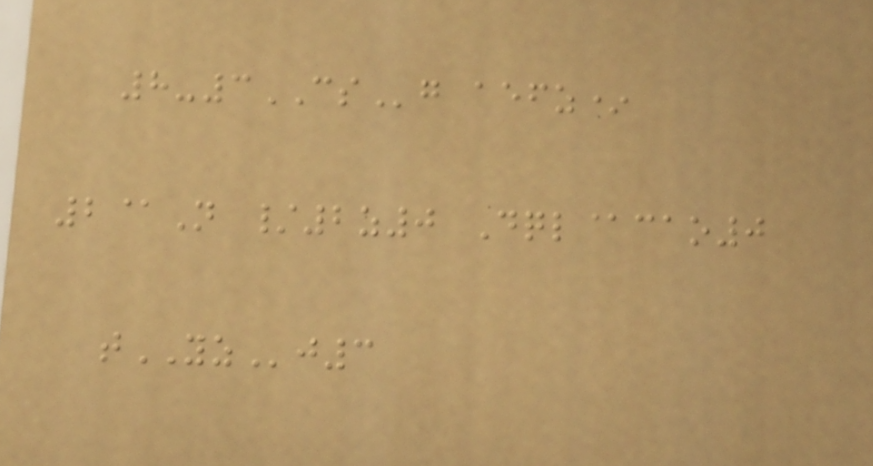8-3CSg aefz*
2@N /2z0 Dql@cao0
tYZj3
